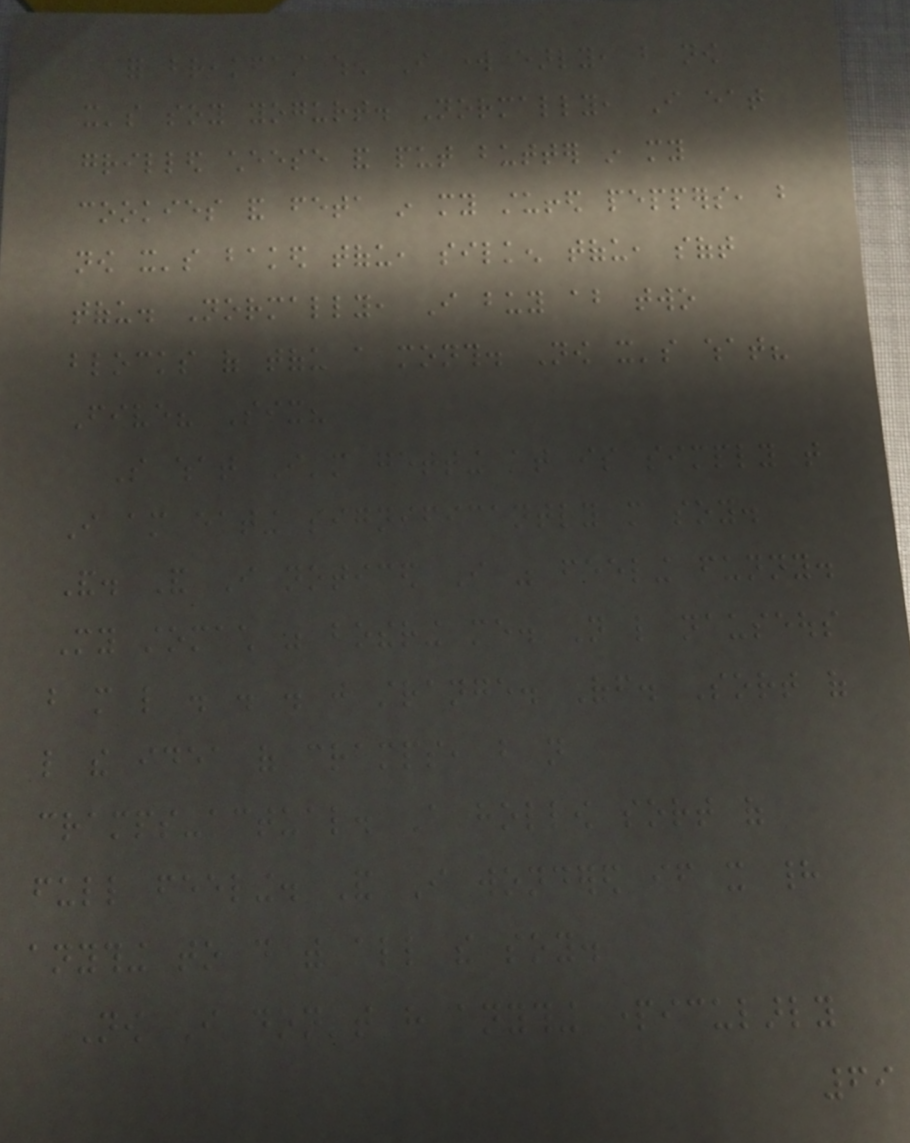for breakfast when I work early, but now
it's soy yogurt. Normally, I eat
grilled cheese and put butter in my
cookies and feta in my stuffed peppers, but
now it's baked tofu, silken tofu, soft
tofu. Normally, I buy about two
blocks of tofu a month. Now it's what?
Five? Six?
So what I'm getting at is simply that
I am eating significantly more soy.
And. And I noticed I was feeling funny.
My stomach was bothering me. Not like nauseous
but more like . . . just strange. Off. Sort of
like the idea of cramps, but not
cramps-actual. A hollow sort of
full feeling. And I wondered if it had
anything to do with all the soy.
Now I don't have anything particularly
69
